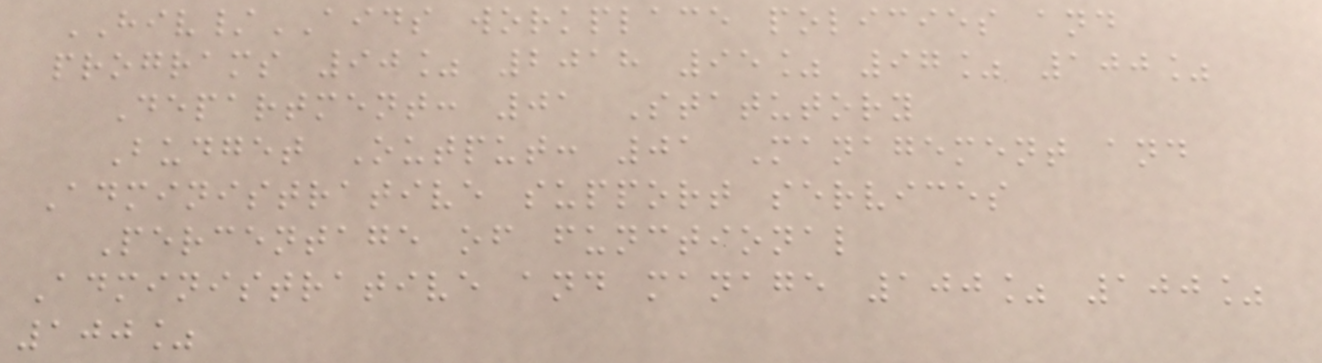HIV/AIDS workplace policies and
programs 90% 2018 95% 97% 100%
Department: 01 Statutory
Budget Output: 01 Management and
Administrative support services
Percentage of functional
Administrative and manage 100% 100%
100%
